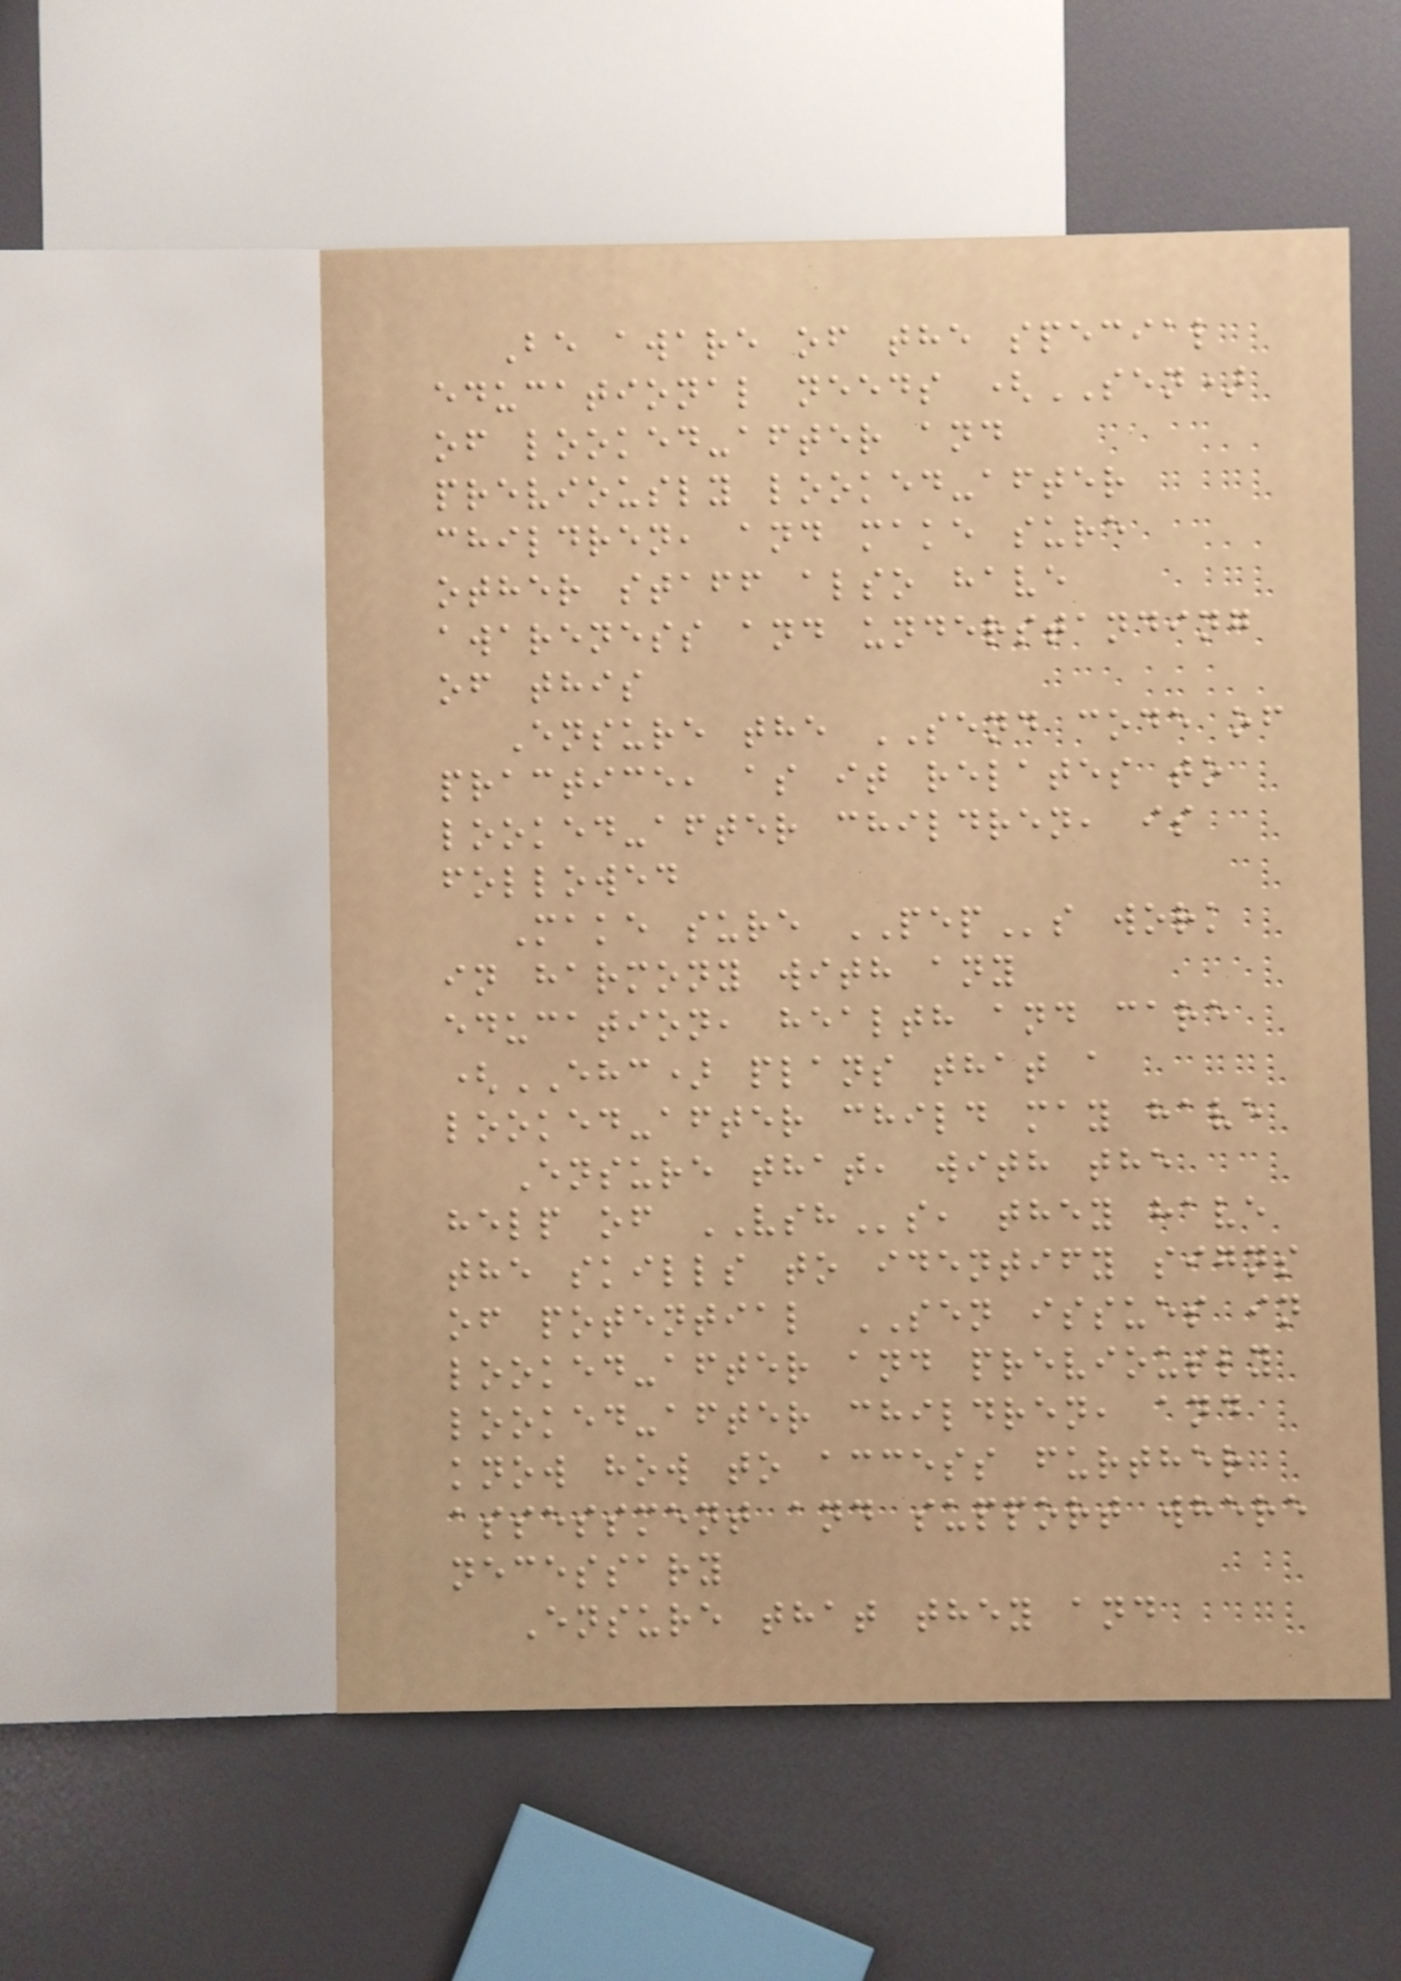Be aware of the special
educational needs (SEN)
of looked-after and
previously looked-after
children, and make sure
other staff also have
awareness and understanding
of this
Ensure the SEND code of
practice, as it relates to
looked-after children, is
followed
Make sure PEPs work
in harmony with any
education, health and care
(EHC) plans that a
looked-after child may have
Ensure that, with the
help of VSHs, they have
the skills to identify signs
of potential SEN issues in
looked-after and previously
looked-after children, and
know how to access further
assessment and support where
necessary
Ensure that they and
